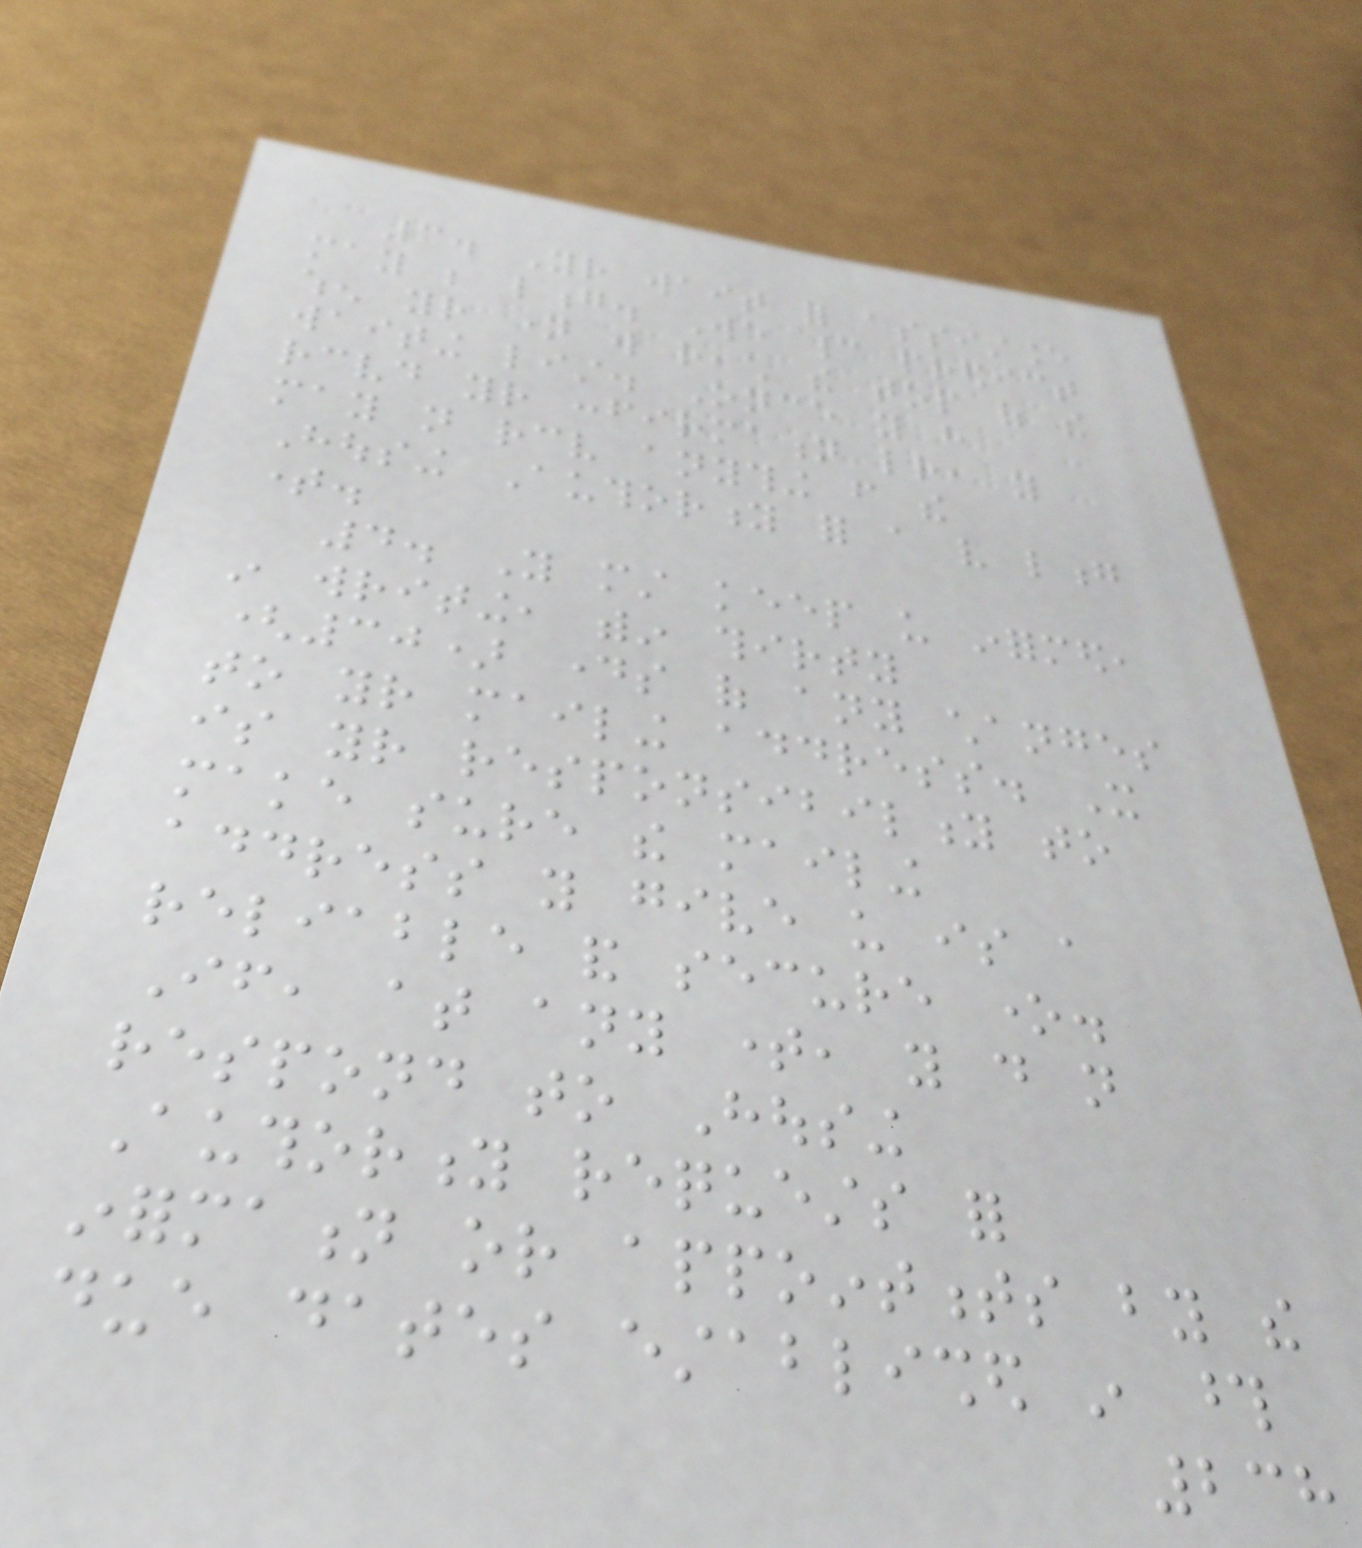3. Your wait for assistance
may be long. We cannot predict
when your name will reach the top of the
waiting list. Once you have
received your confirmation letter, you
may not receive anything from the
Housing Authority for a very long
time.
4. You must keep us informed,
in writing, within thirty
(30) days of any changes
to your mailing address. It
is your responsibility to
make sure the mailing
address you give us is a
reliable and secure one.
If, at any time, you do not
respond to Housing
Authority requests for
information or appointments by the
due dates established in those
238
